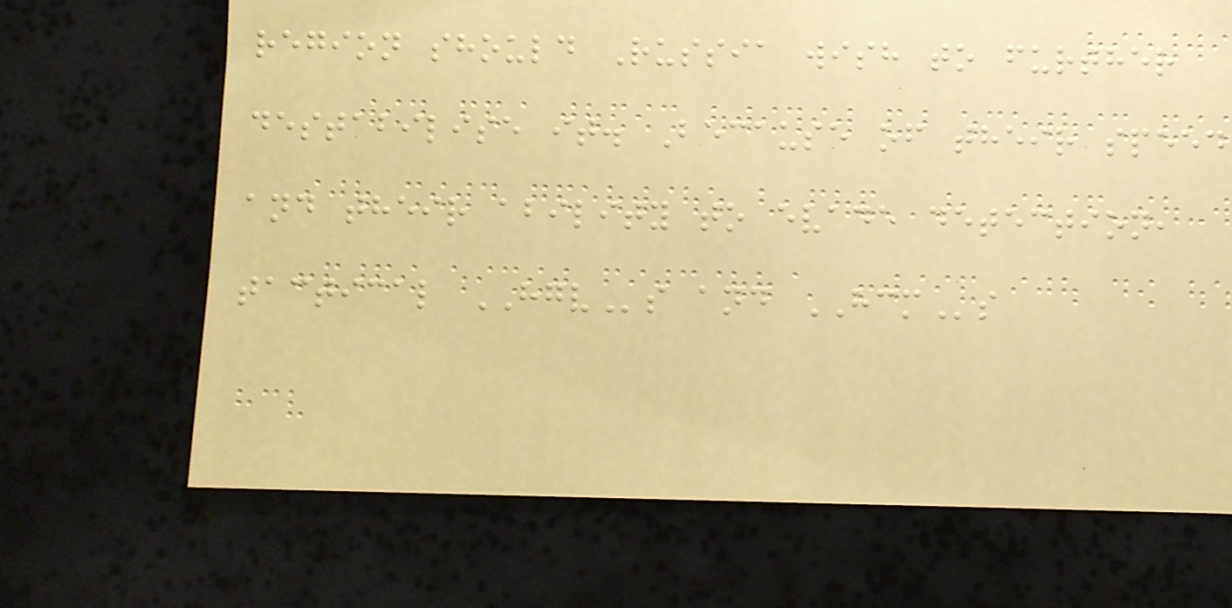region should Russia wish to further
destabilise it. Because of their speed
and their ability to evade detection,
tactical HGVs and HCMs
